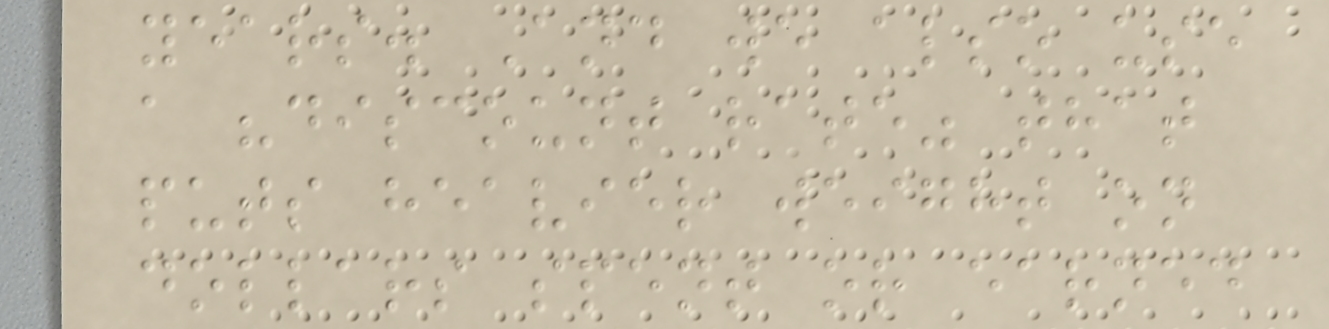years. And we also use
a "discount rate" that
puts heavier weight on
dollars spent or earned
